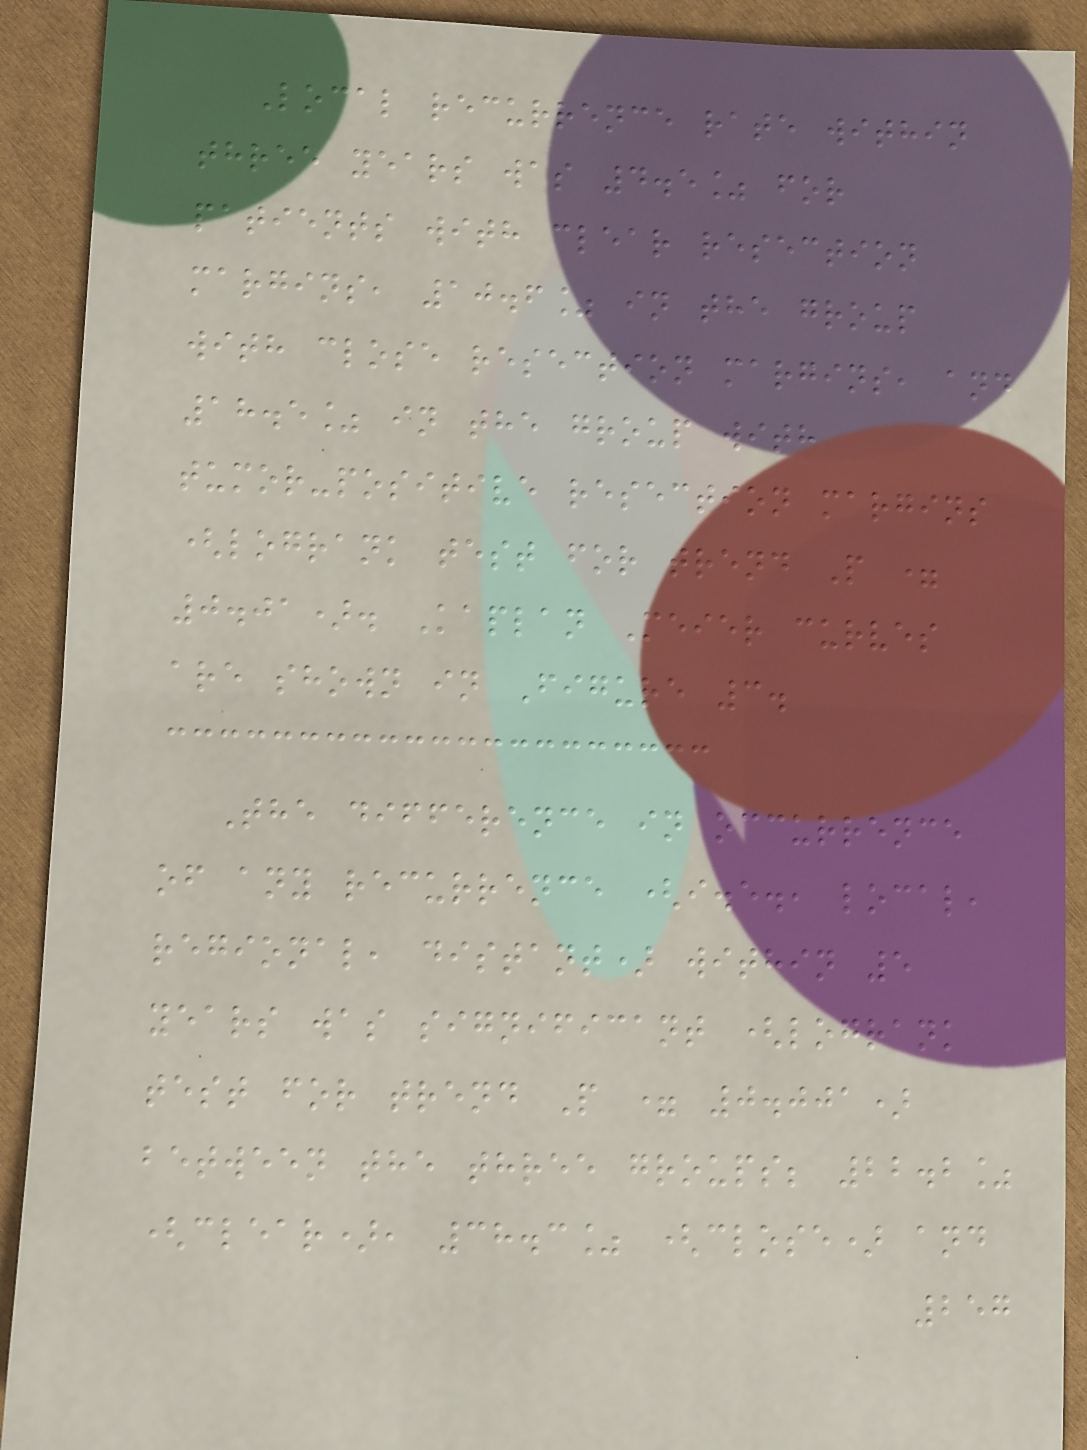Local recurrence rate within
three years was 4.5% for
patients with clear resection
margins, 10.6% in the group
with close resection margins, and
18.5% in the group with
tumor-positive resection margins
(logrank test for trend P =
0.01). Kaplan Meier curves
are shown in Figure 3.
The difference in occurrence
of any recurrence (i.e., local,
regional, distant) within 5
years was significant (logrank
test for trend P = 0.001)
between the three groups; 22.2%
(clear), 38.3% (close) and
257
